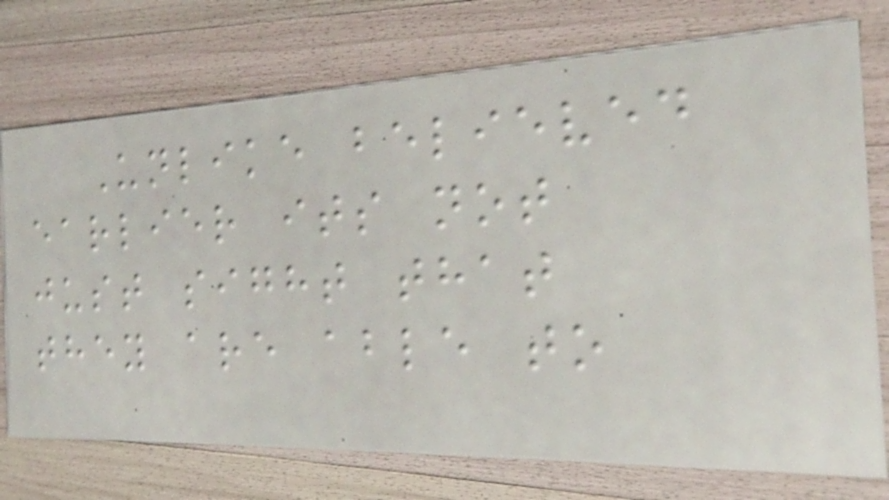Unlike believed
earlier its not
just sight that
they are able to
